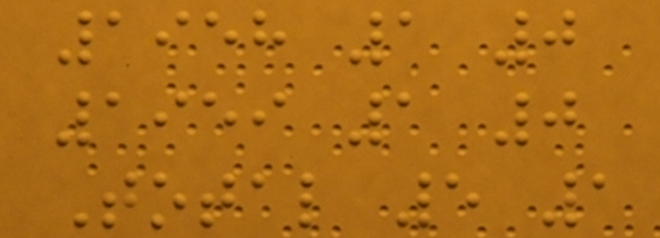1958 1 0
1959 1 0
Total 5 1
